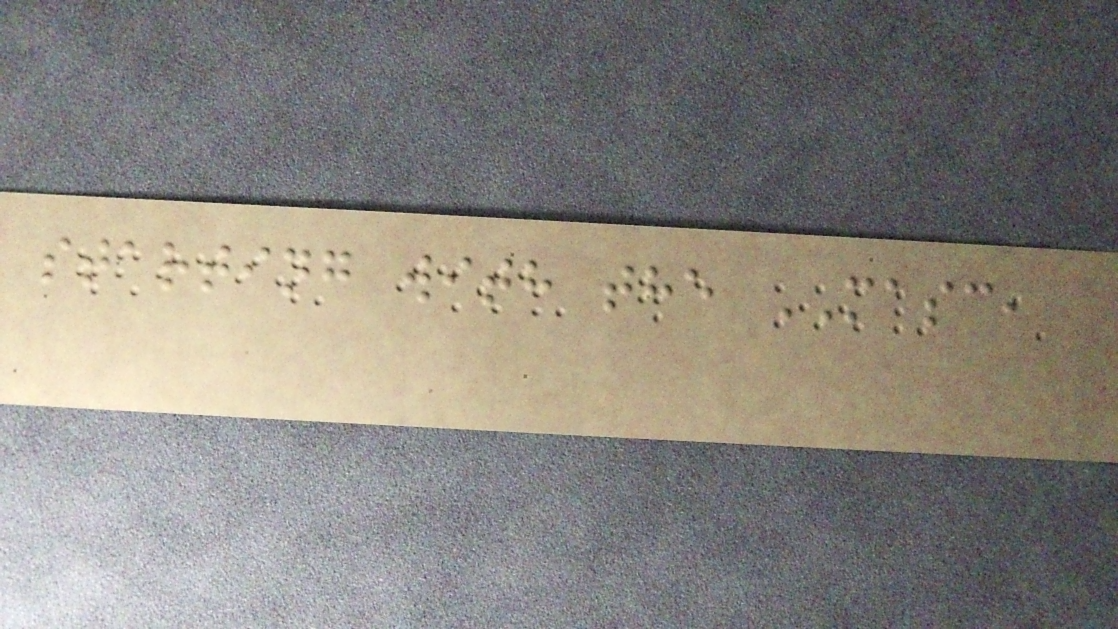starting with the MASC,
